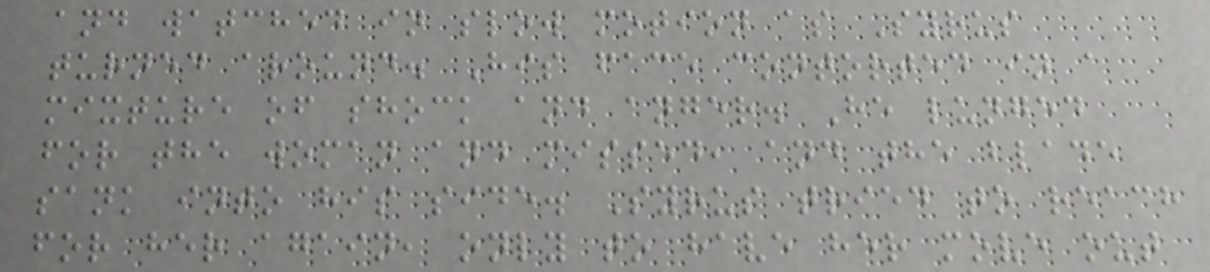and watched in slow motion as Syrus
turned around. His face contorted in a
mixture of shock and anger. He lunged
for the woman and missed, and the blade
sank into his side. Syrus tried to reach
for her again, only to have her move out
